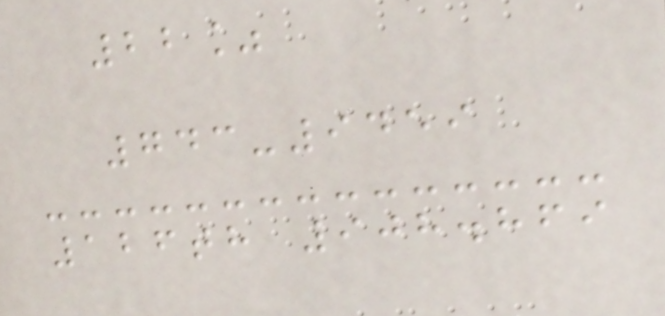22%
743-9459
126th 908.869
